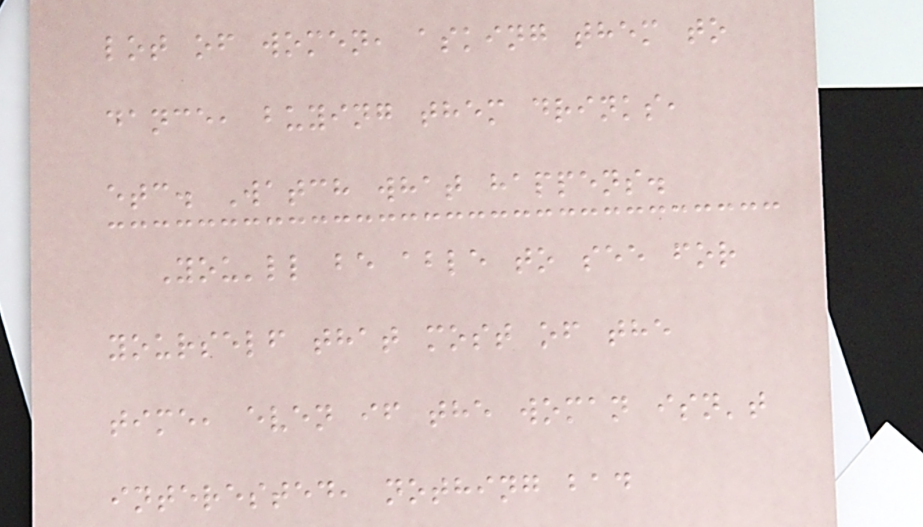lot of women, asking them to
dance, buying them drinks,
etc. Watch what happens.
You'll be able to see for
yourself that most of the
time, even if the woman isn't
interested, nothing bad
